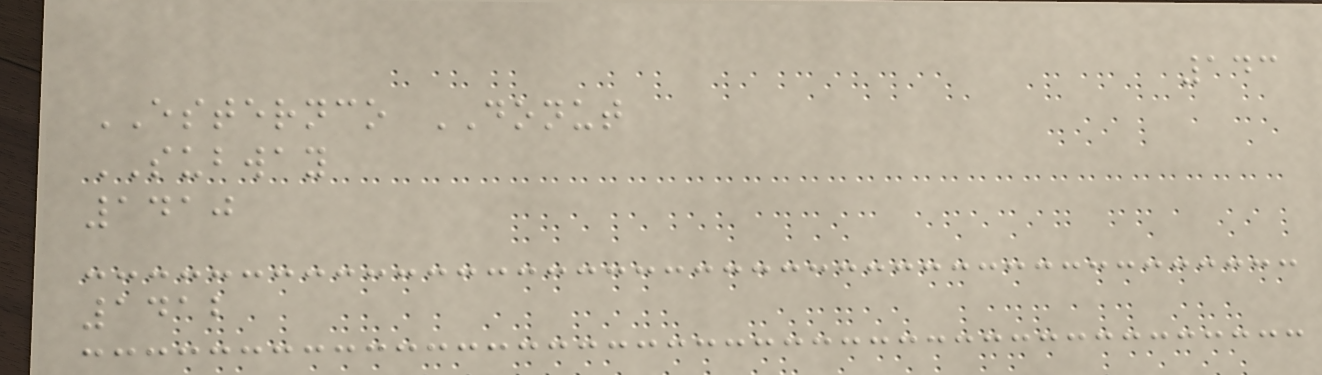143
ESTERNCO DONUT
SUBWAY
1410
1412
